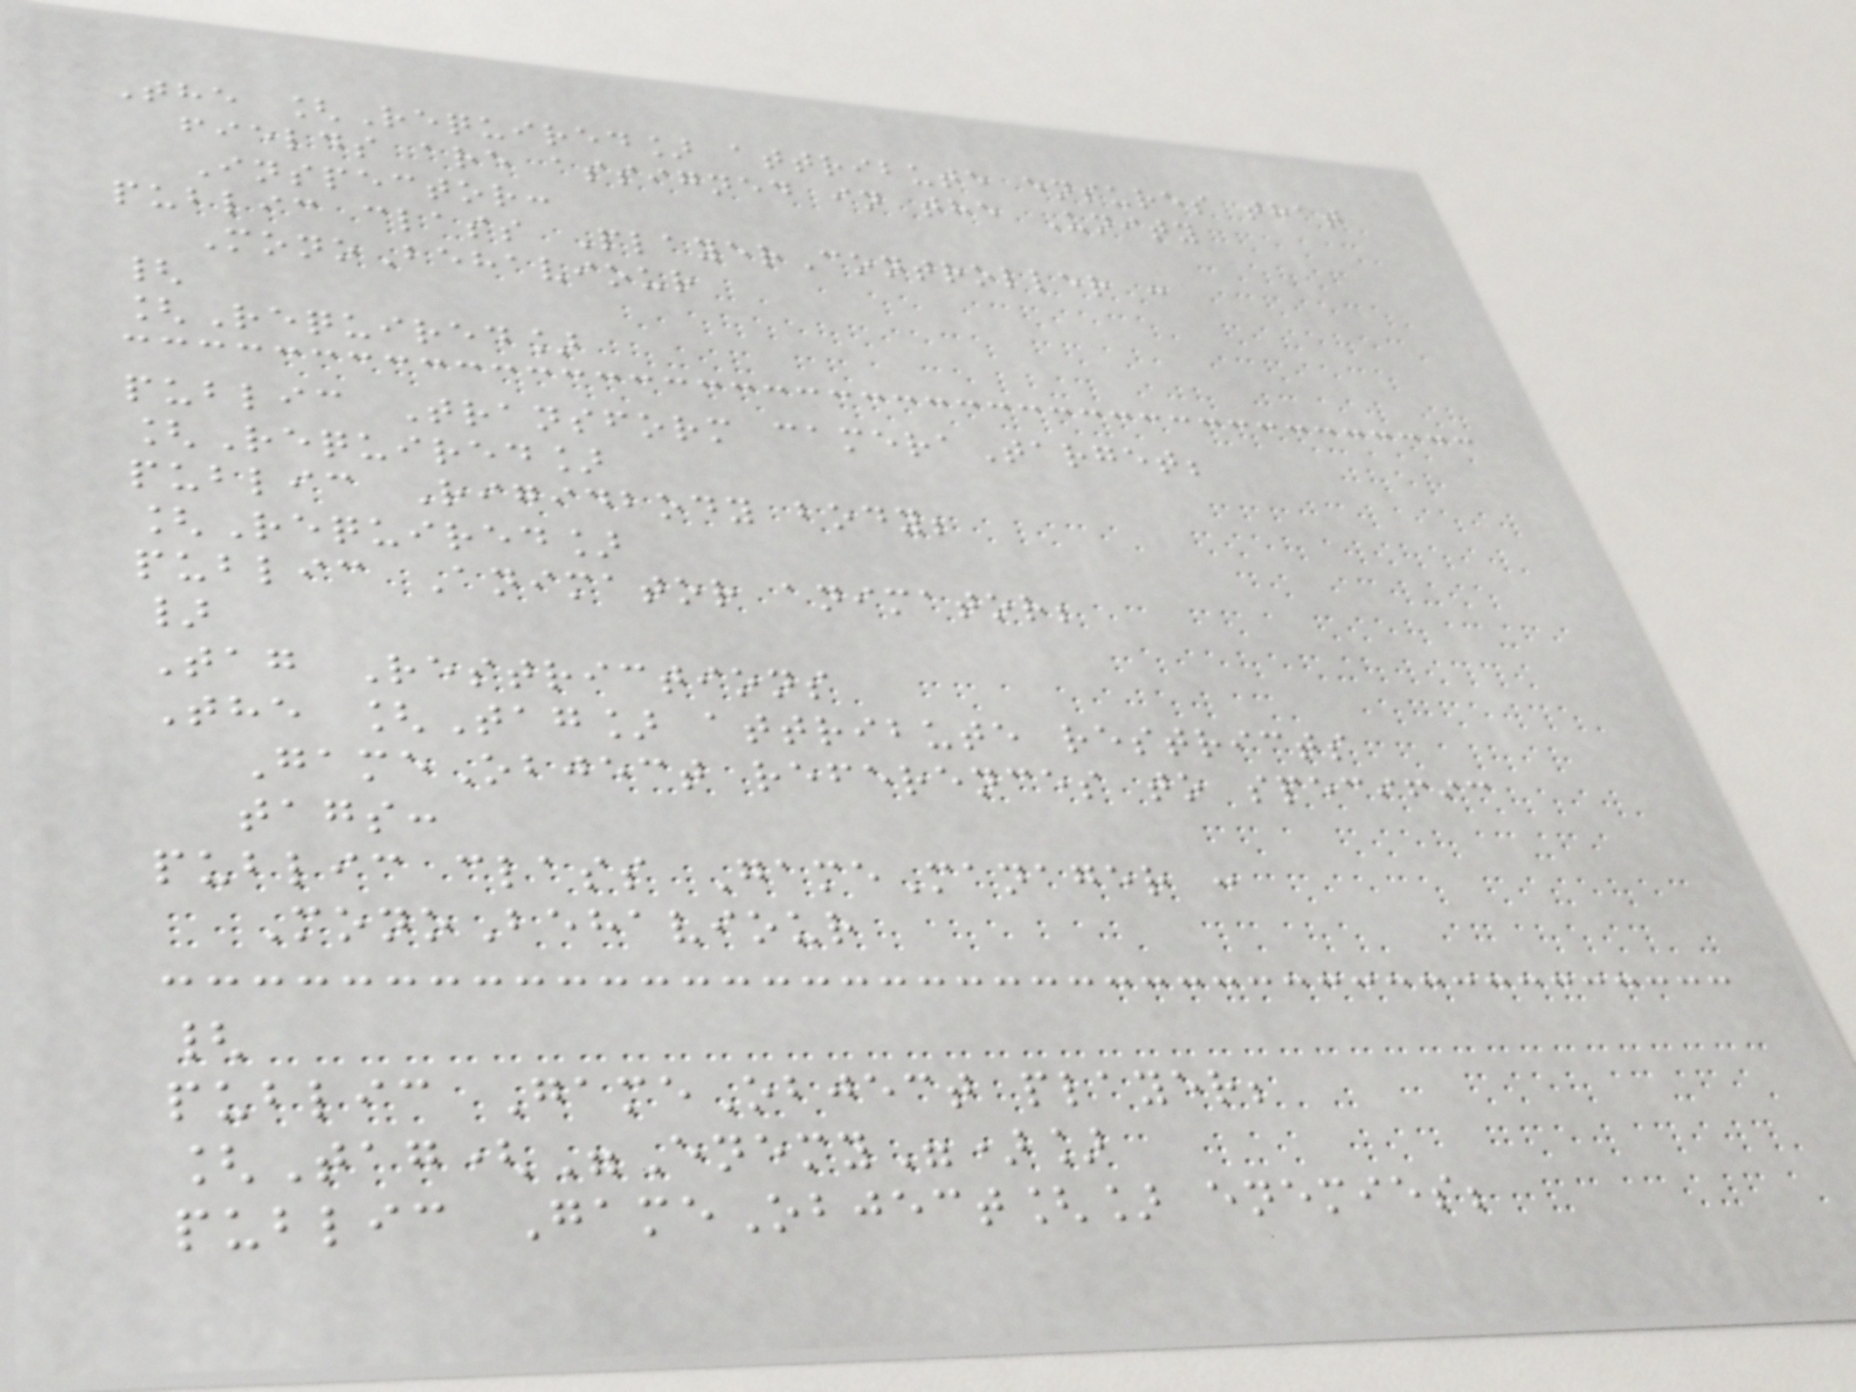The [Required] attribute ensures that
fields are assigned in the Unity
Inspector:
public class PlayerController :
MonoBehaviour
{
[Required]
public Transform cameraTarget;
[Required]
public Rigidbody body;
[Required]
public Animator animator;
}
Tag Restrictions
The [Tag] attribute restricts
GameObject references to specific
tags:
public class GameManager :
MonoBehaviour
{
public GameObject player;
[Tag("Enemy")]
public GameObject[] enemies;
